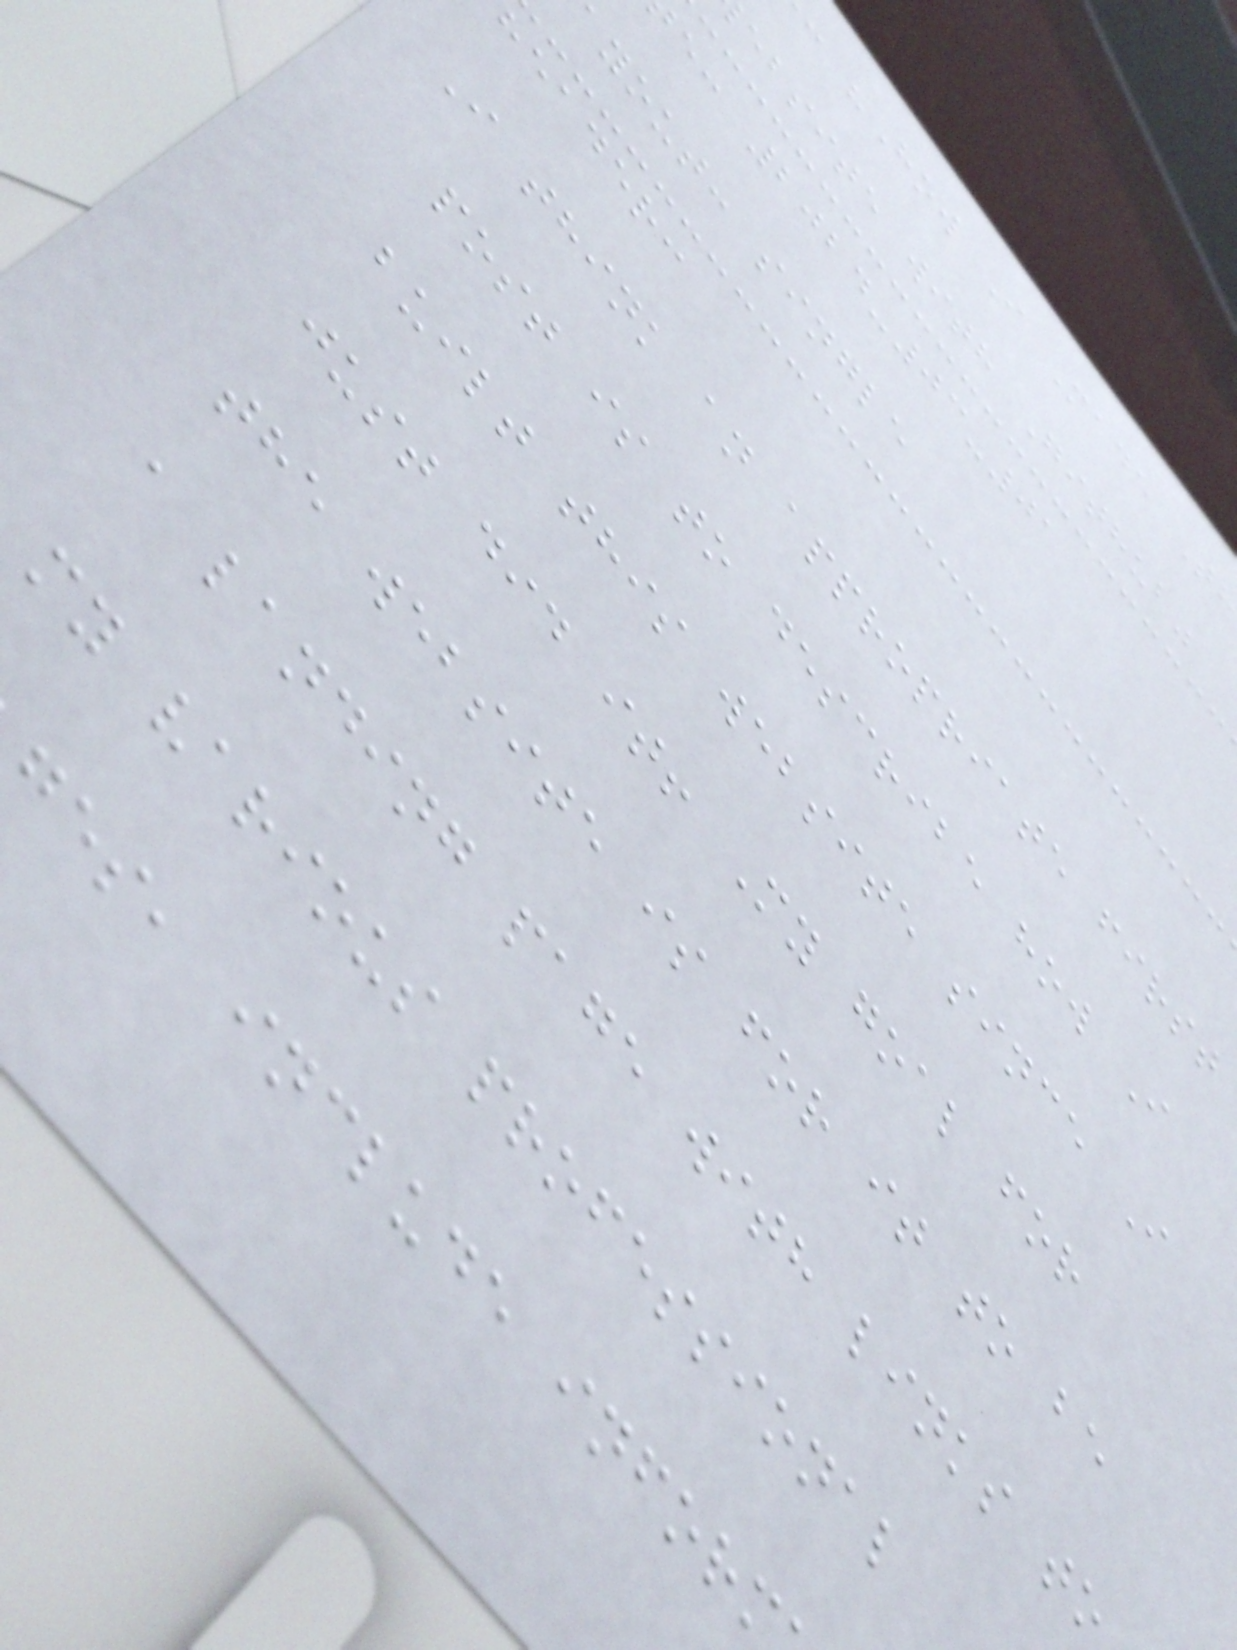: "How I Made T
ebsite with Github"
e: 2024-03-01
yout: single
header:
I think an appropriate first
post is to describe how I
built this website since I
just did it! My goal for
the website is for it to be
a landing page with links to
my various professional
ges, include inform
